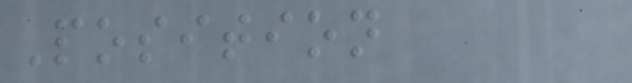Position
